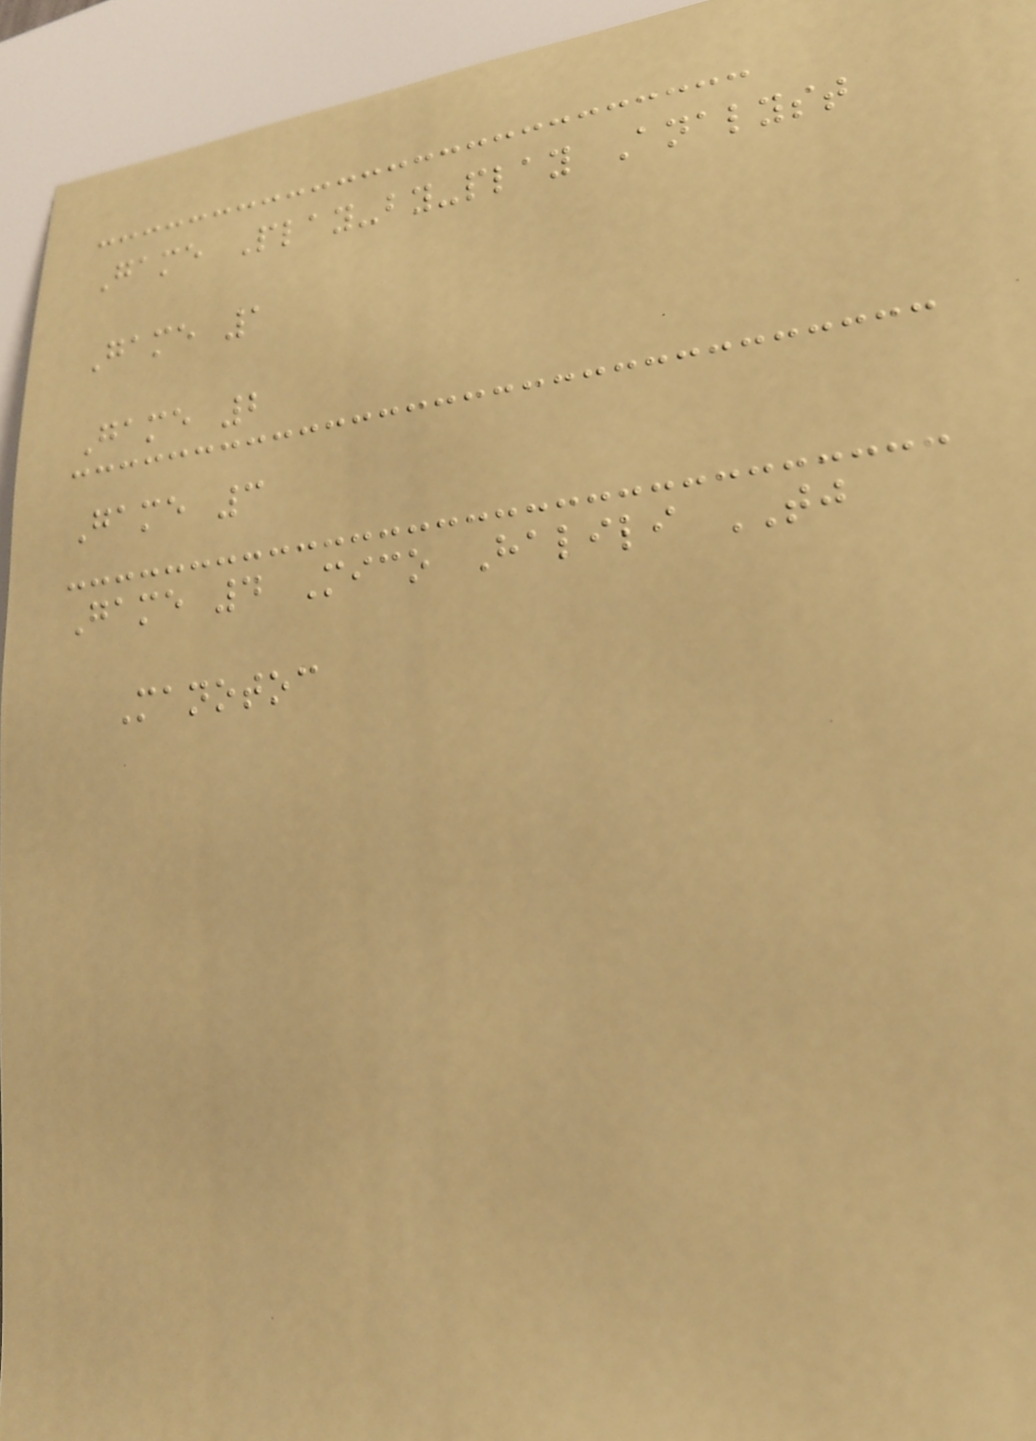Game Play-by-play Analyst
Game 1
Game 2
Game 3
Game 4 Mico Halili TJ
Manotoc
